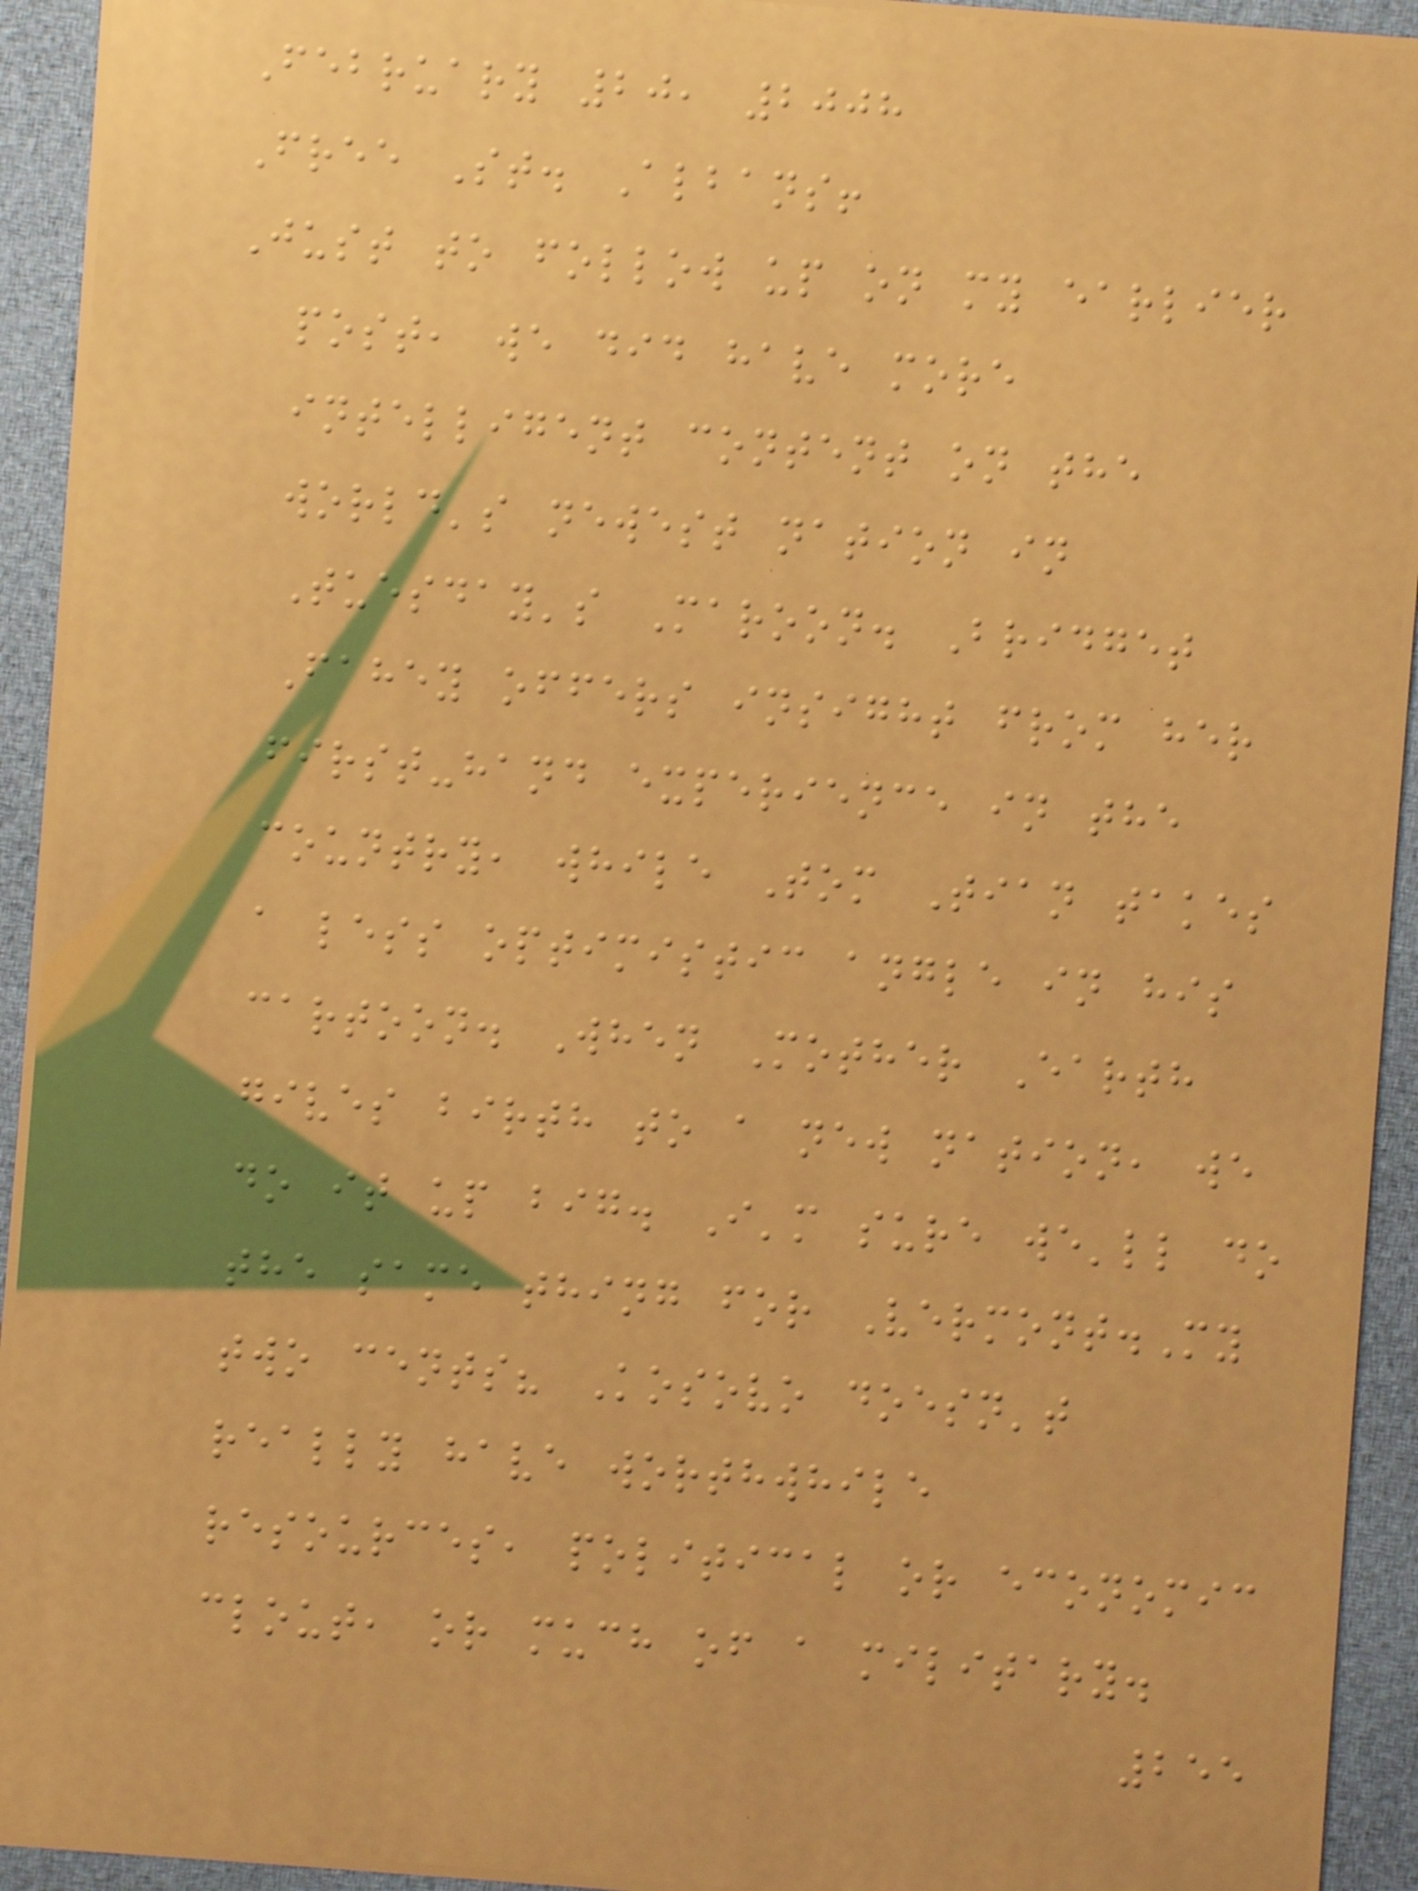February 20, 2008
Free St. Albans!
Just to follow up on my earlier
post, we did have more
intelligent content on the
world's newest nation in
Tuesday's Maroon. Bridget
Fahey offers insight from her
first-hand experience in the
country, while Tom Tian takes
a less optimistic angle in his
cartoon. When Mother Earth
gives birth to a new nation, we
do it up big. I'm sure we'll do
the same thing for Vermont.My
two cents? Kosovo doesn't
really have worthwhile
resources, political or economic
clout, or much of a military.
255
